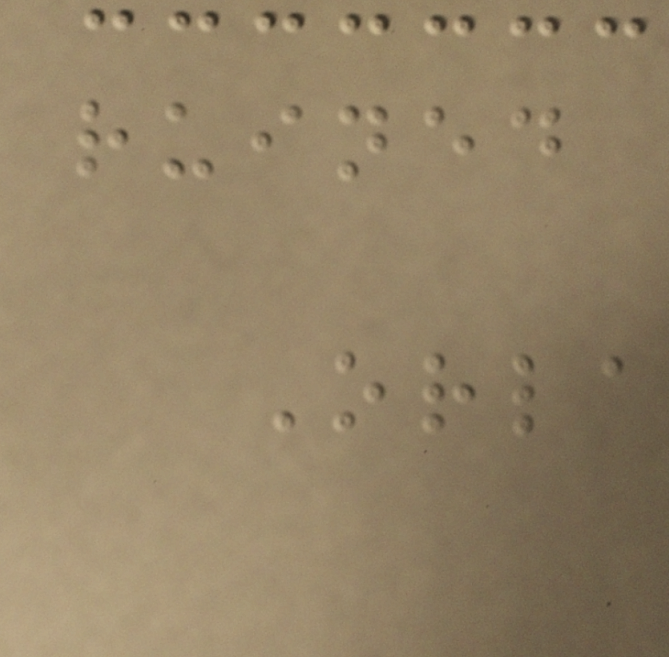ruined
Orla
